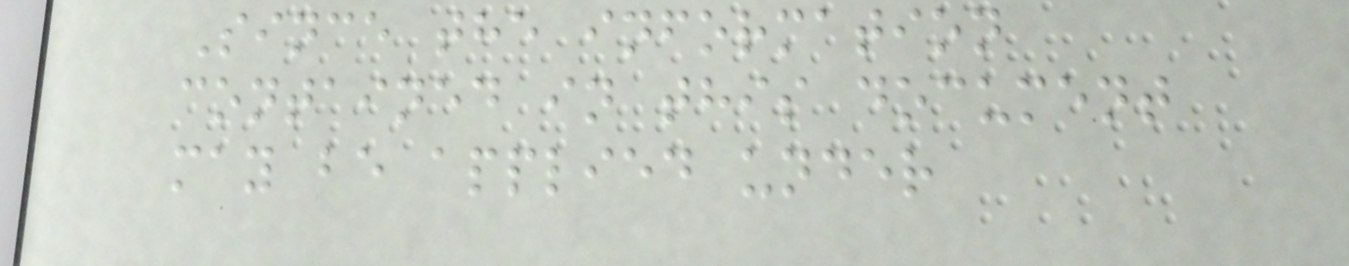Since the information
contained in this document
may be applied under
